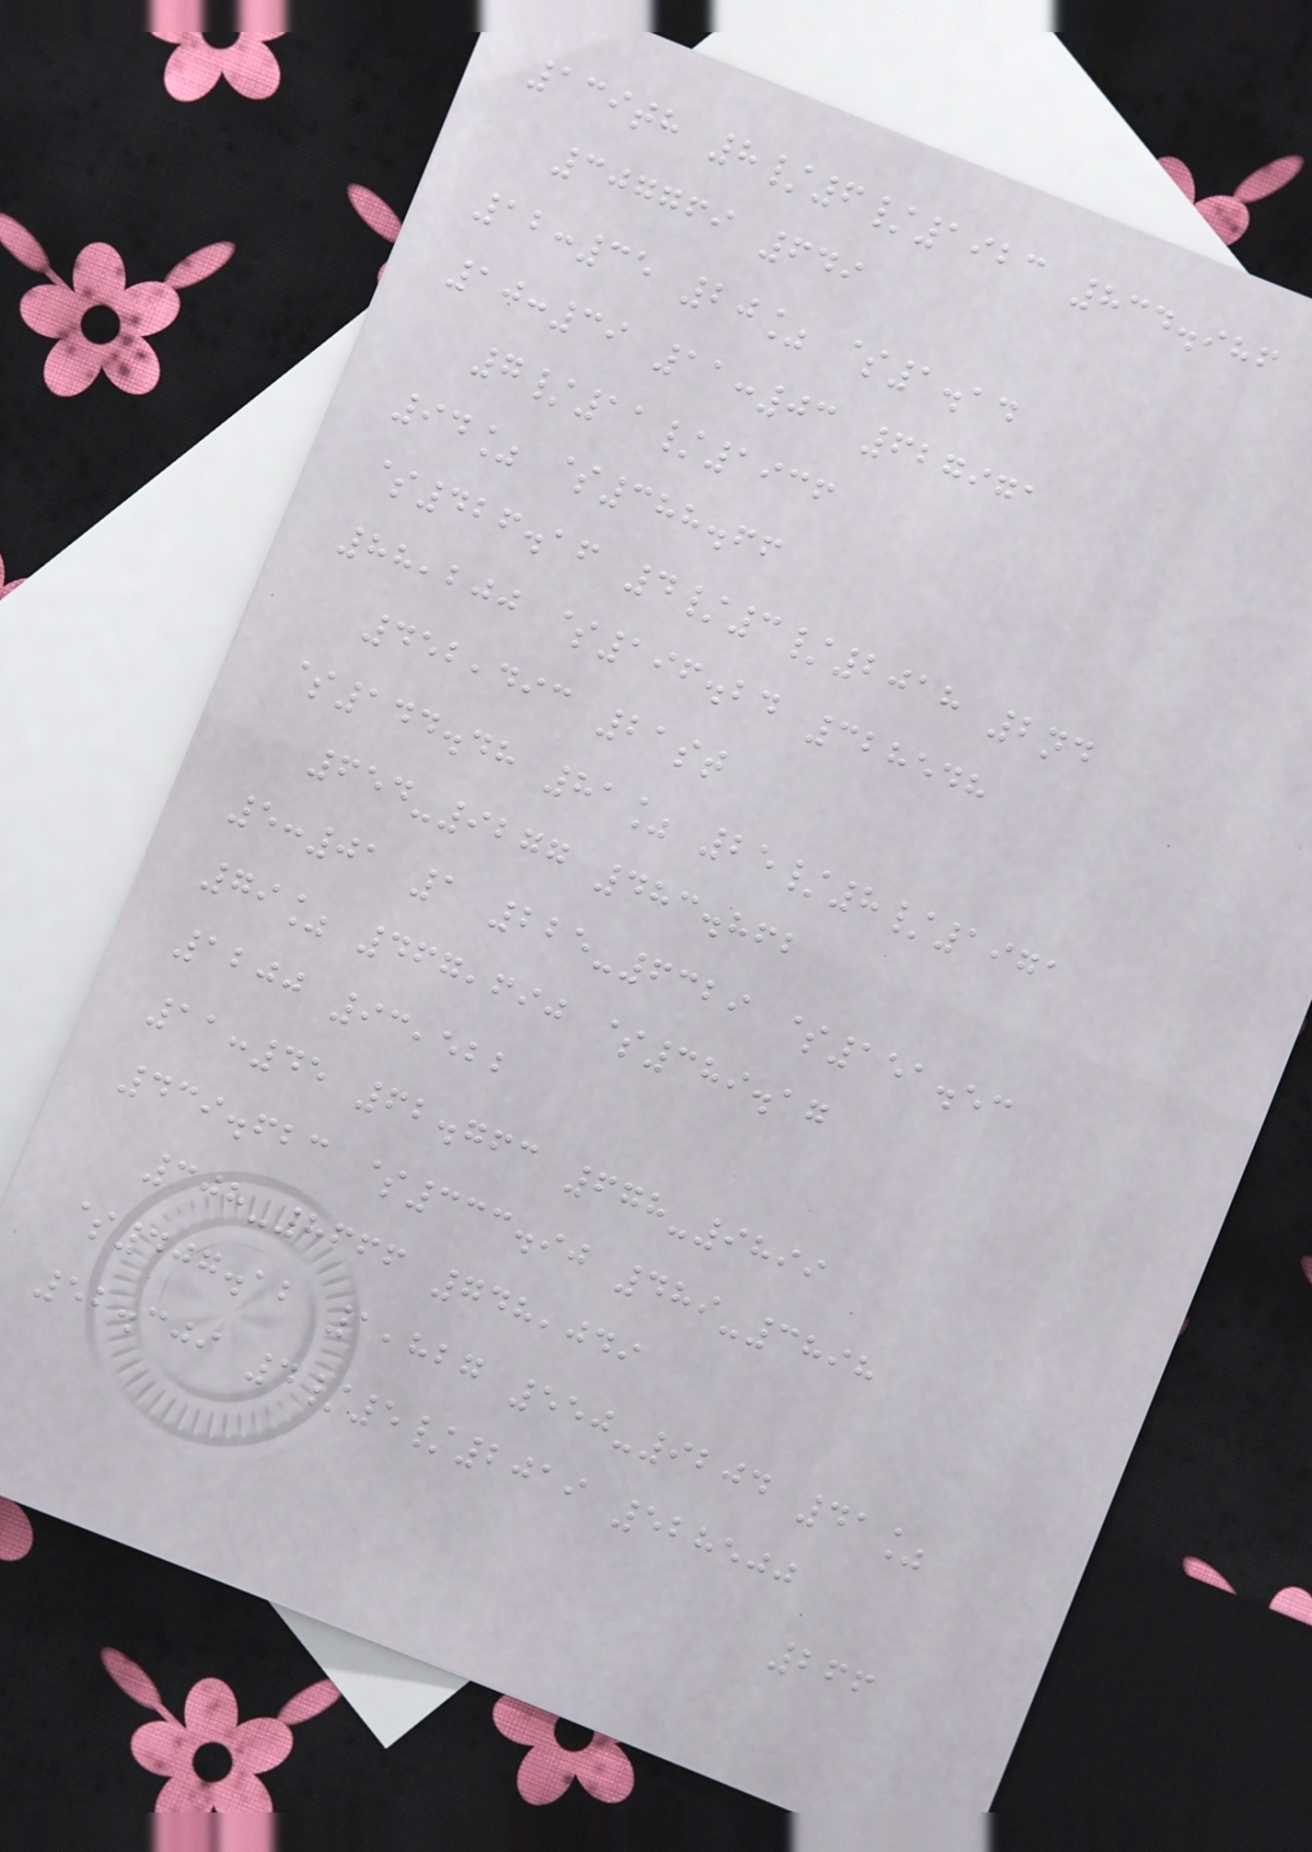139th 8/6/1923 834.986
307769 649
12:35 20% $1.14
10:39 11:03 627971
7/11/1936
94% $388.66
$426.16 4/3/2018 2nd
88,200 $196.24 328548
452,493 21st
$144.48 81% 25/8/1971
654-9277 483.862
5:01 1 225-6329 $151.53
79% 467,690 $389.17
1200 93,522
11:45 62.763 678-9899
439.623 $333.90 489-3898
308-8666 748,049
$407.12 1,827 550-9204 41%
52.309 4/5/2019 528500
266
